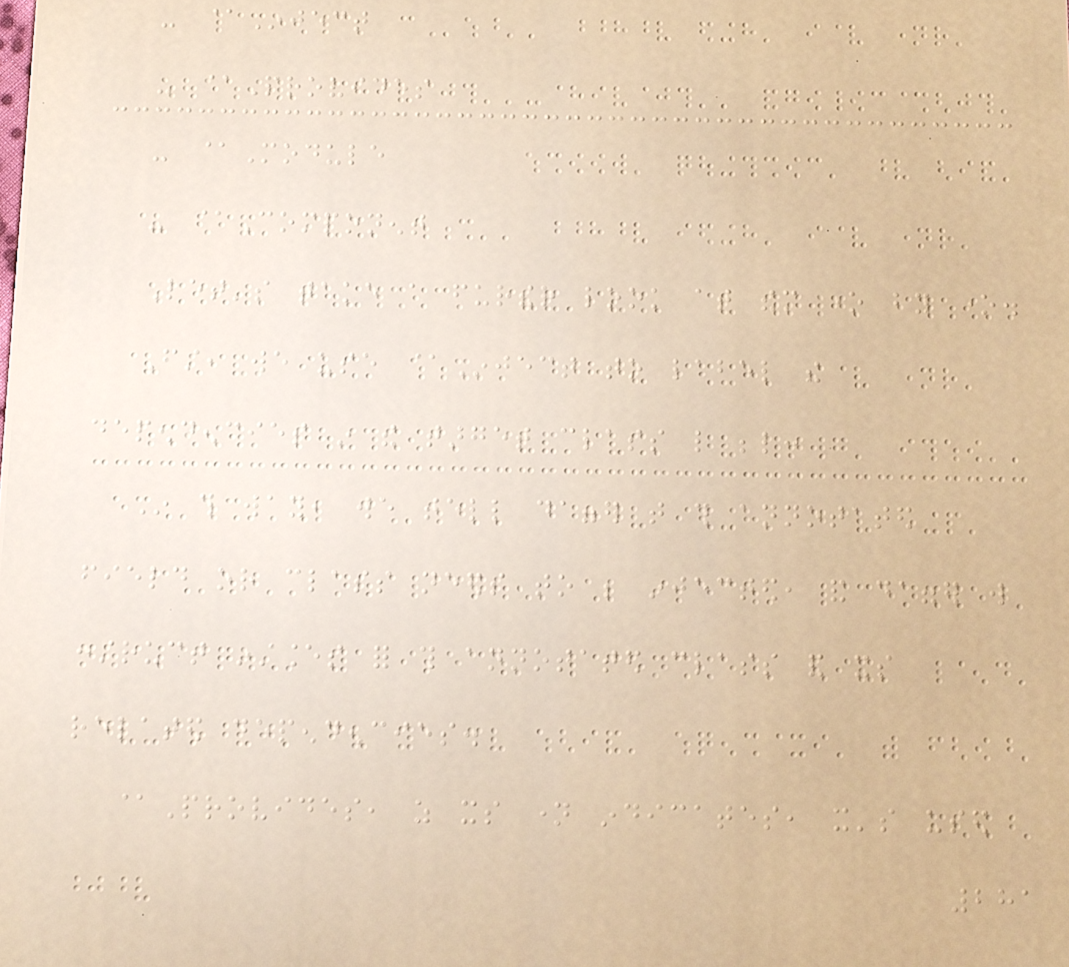- @Inject
- @Provides
- @Module
- @Component
Let's take a further look at them one by one.
First, we use @Inject to label the
dependencies in the target class like below:
In this way, we tell dagger that this annotated
field or class needs to be injected, and dagger will
construct instances for this annotated class and its
related dependencies.
@Provides, as its name indicates, it's used
281
